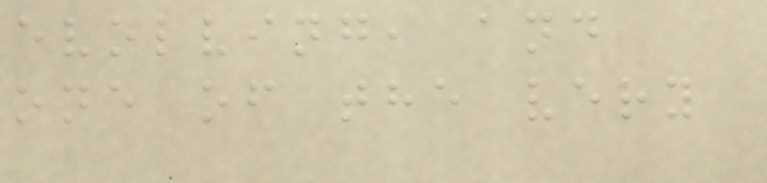evolving, and
one of the very
